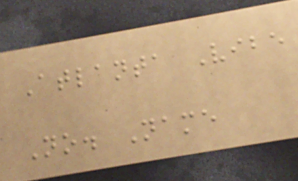Atlanta Vibe
No. Name
